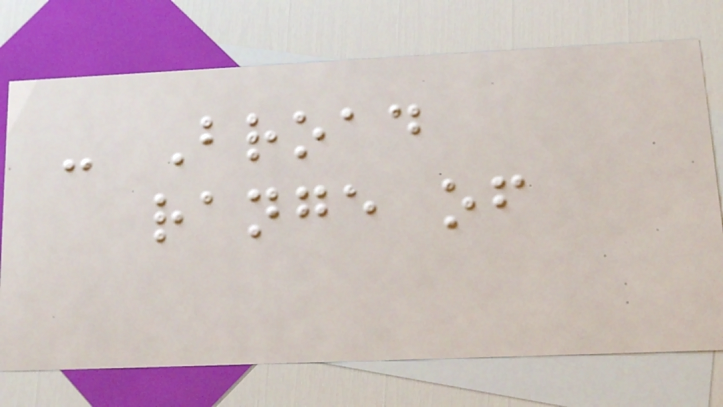- Broad
range of
